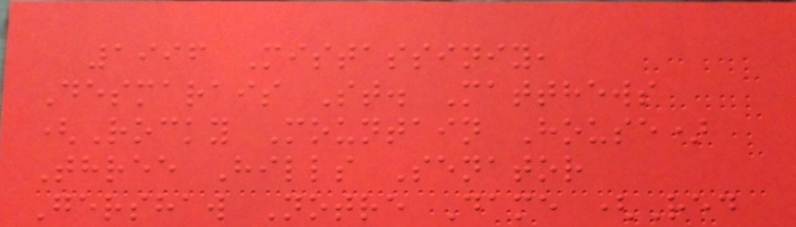1996 Mistassiniy,
Desmarais St. Matthews
(Rocky Mountain House)
Three Hills Senator
Gershaw Notre Dame (Red
